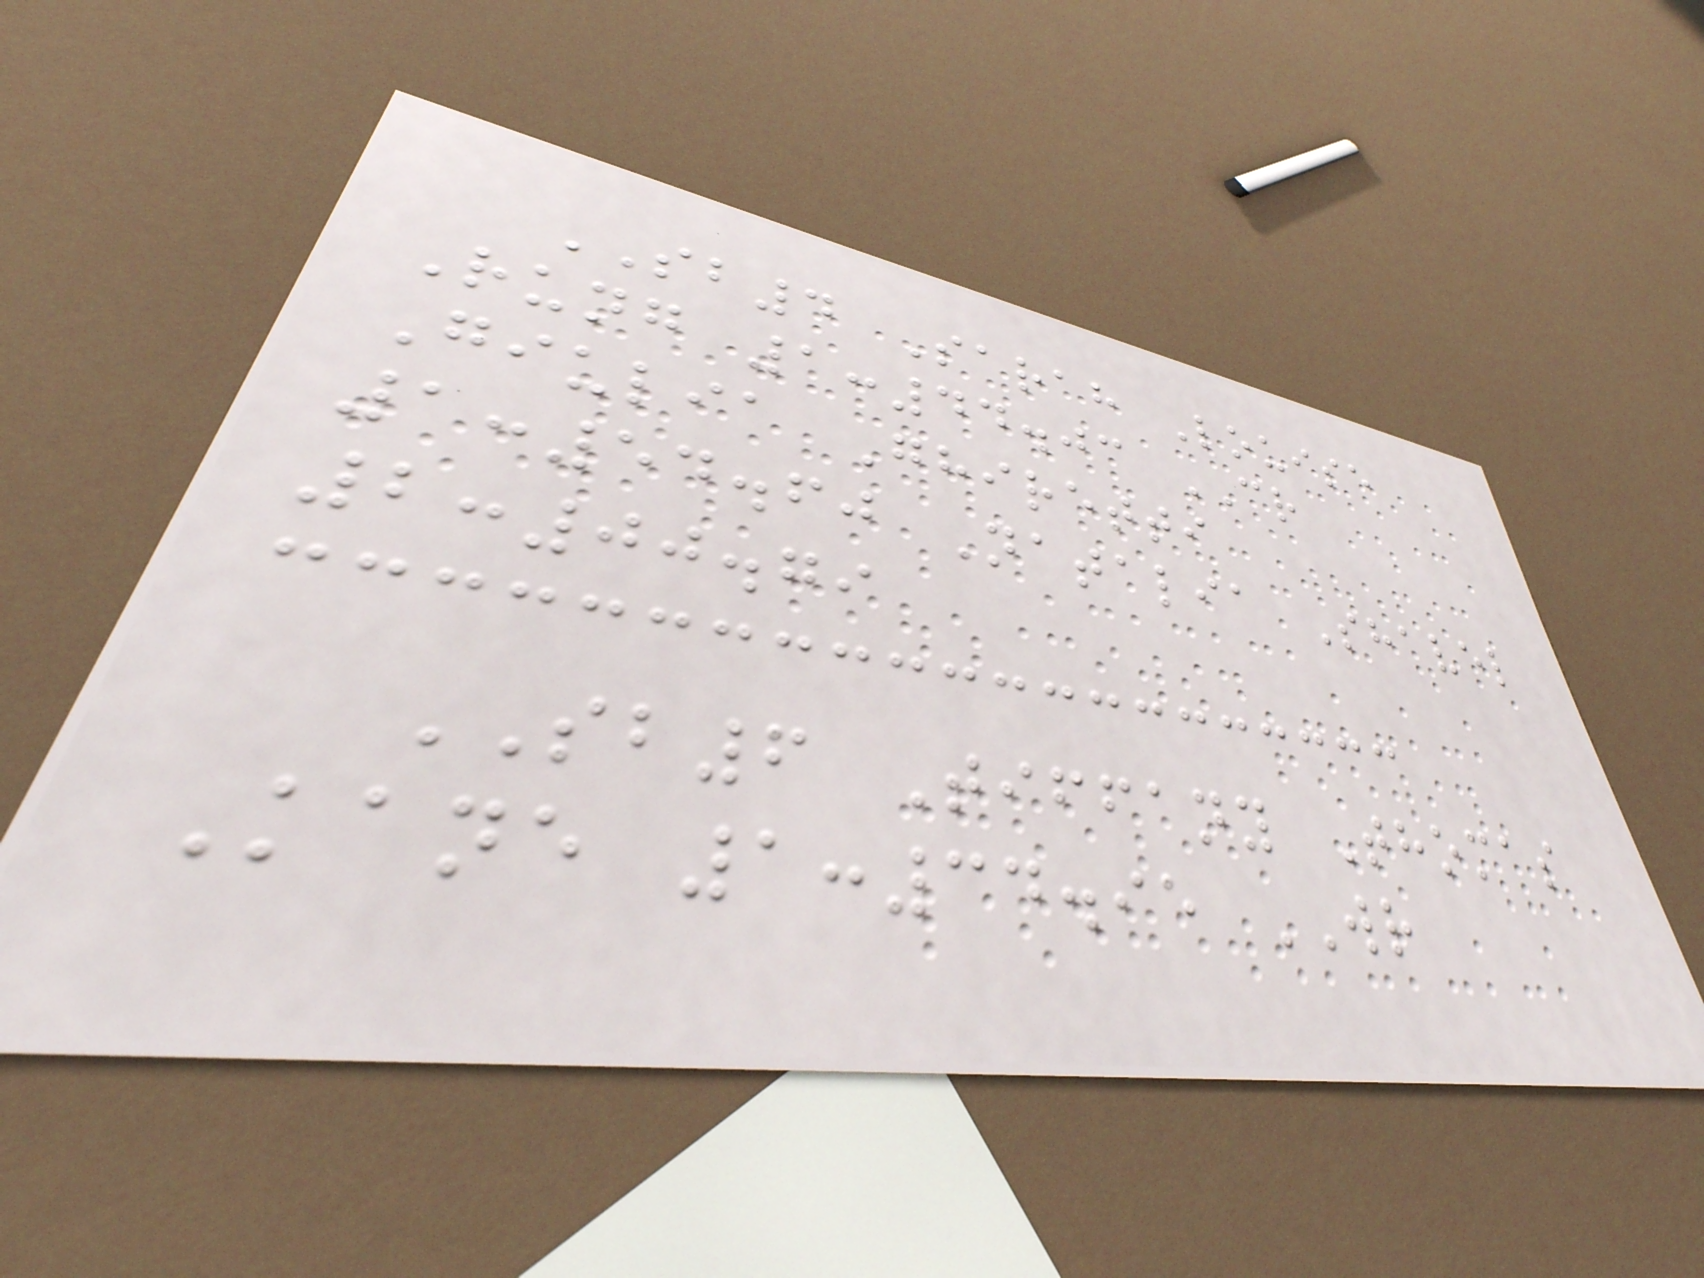SB4 Sarah Louise
Rung 1:44.03 CR
Giulia Ghiretti
1:54.60 Natalia Shavel
2:00.79
SB6 Tiffany Thomas
Kane 1:34.95 WR
